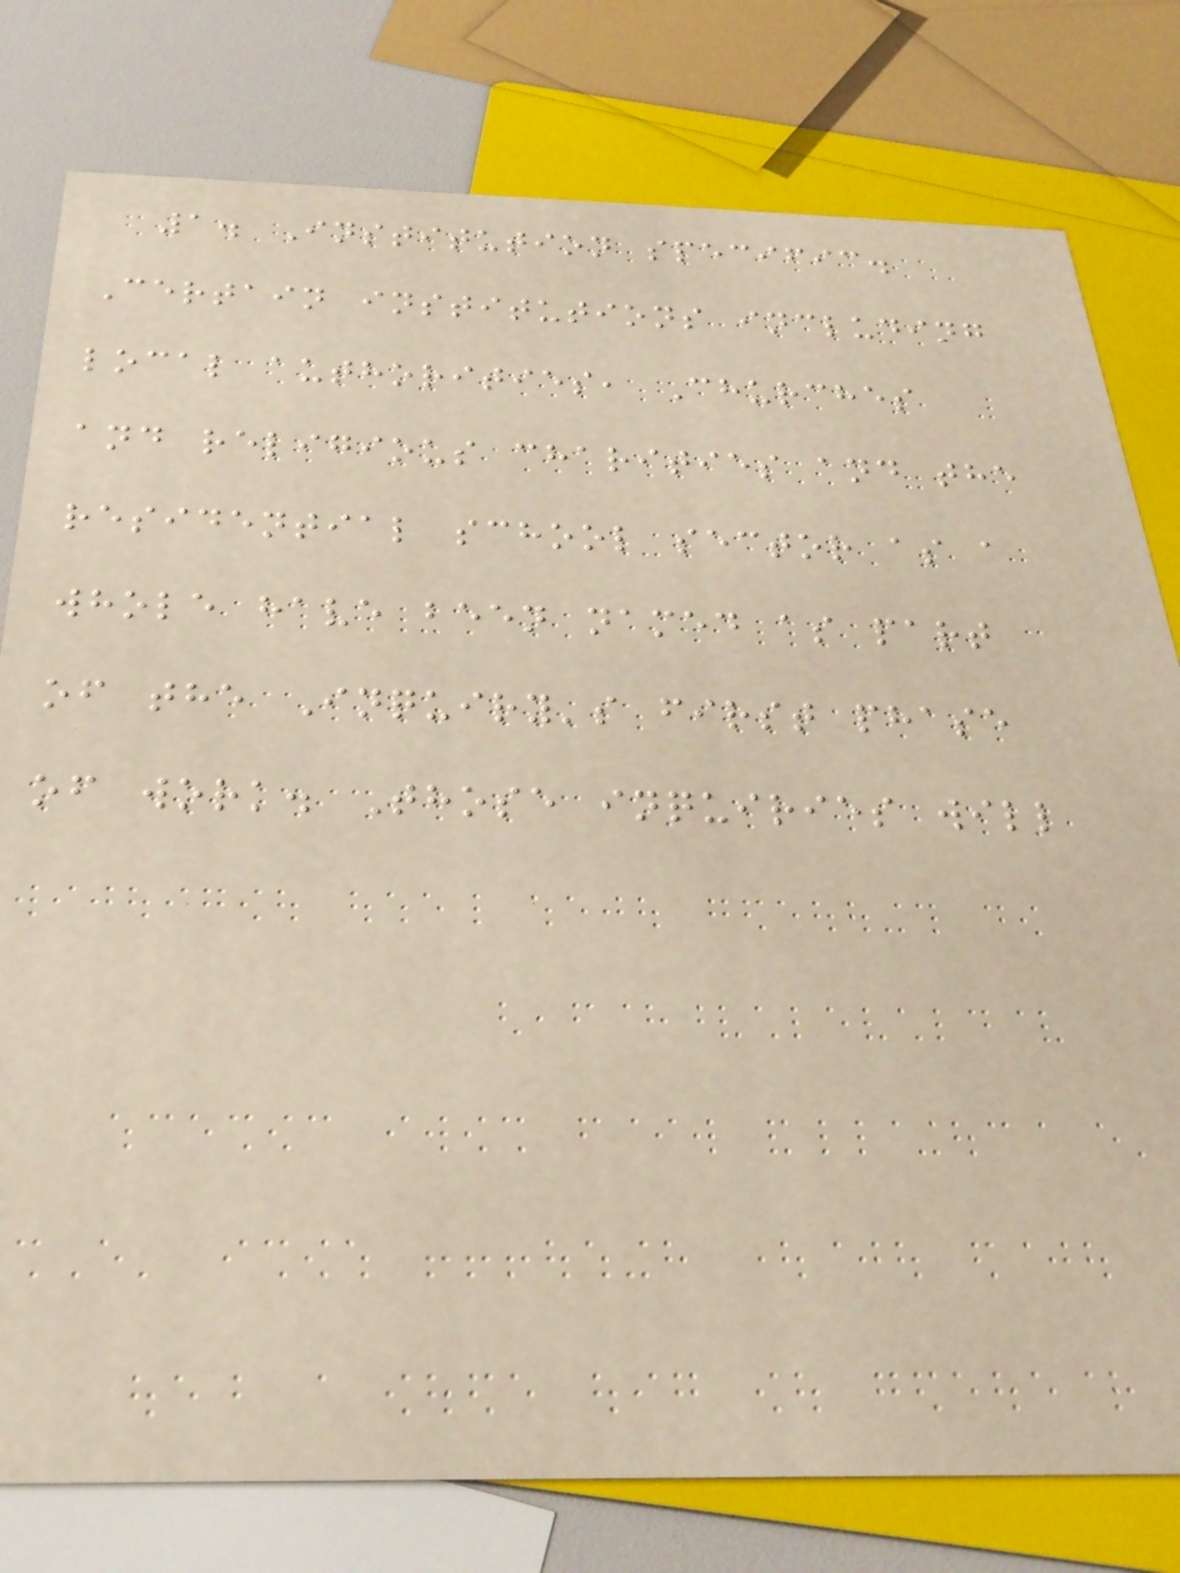1. Institution specific.
Certain institutions including
local authorities, Churches
and religious charities and the
residential school sector as a
whole have been named as part
of the Inquiry's first phase
of work. Those inquiries will
